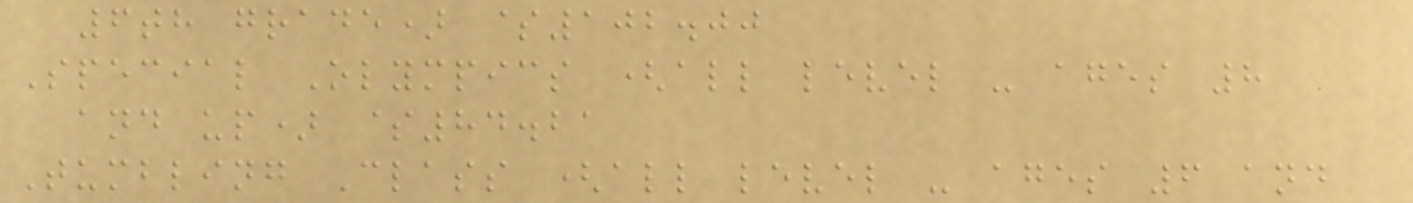6th grade) $102.00
Special Olympics (all level - ages 8
and up) $84.21
Tumbling Class (all level - ages 6 and
